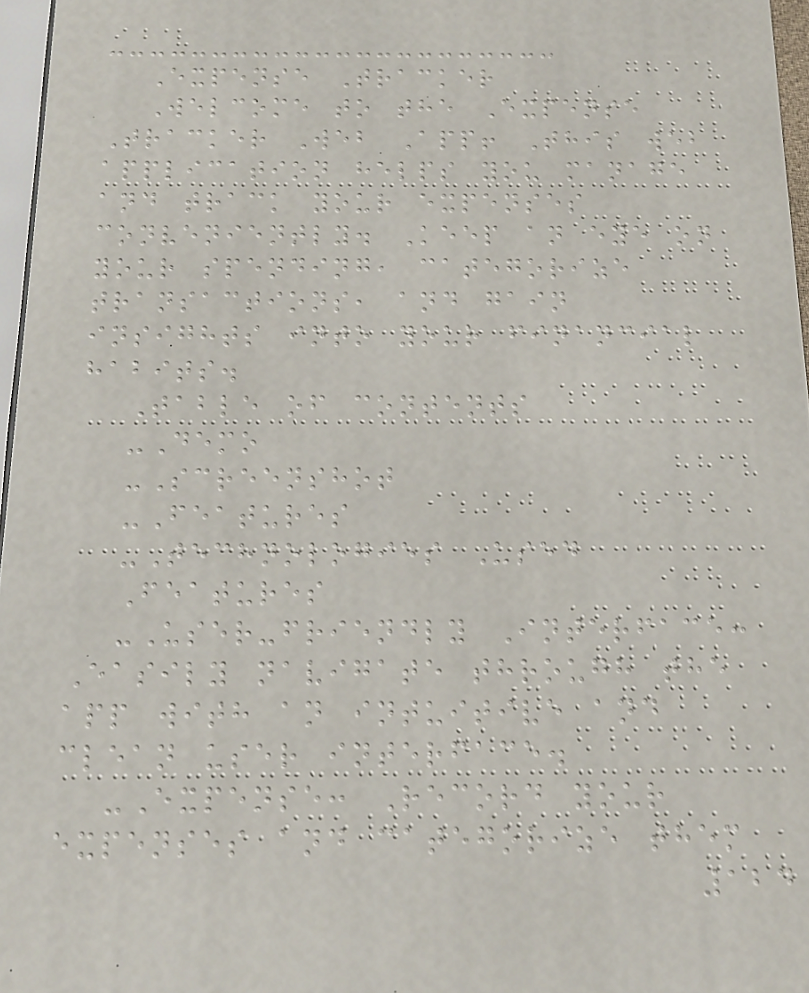Expense Tracker
Welcome to the Expense
Tracker Web App! This web
application helps you manage
and track your expenses
conveniently. Keep an eye on
your spending, categorize
transactions, and gain
insights into your financial
habits.
Table of contents
-Demo
-Screenshot
-Features
-Technologies Used
Features
-User-friendly Interface:
Easily navigate through the
app with an intuitive and
clean user interface.
-Expense: Record your
expenses and categorize them
124
